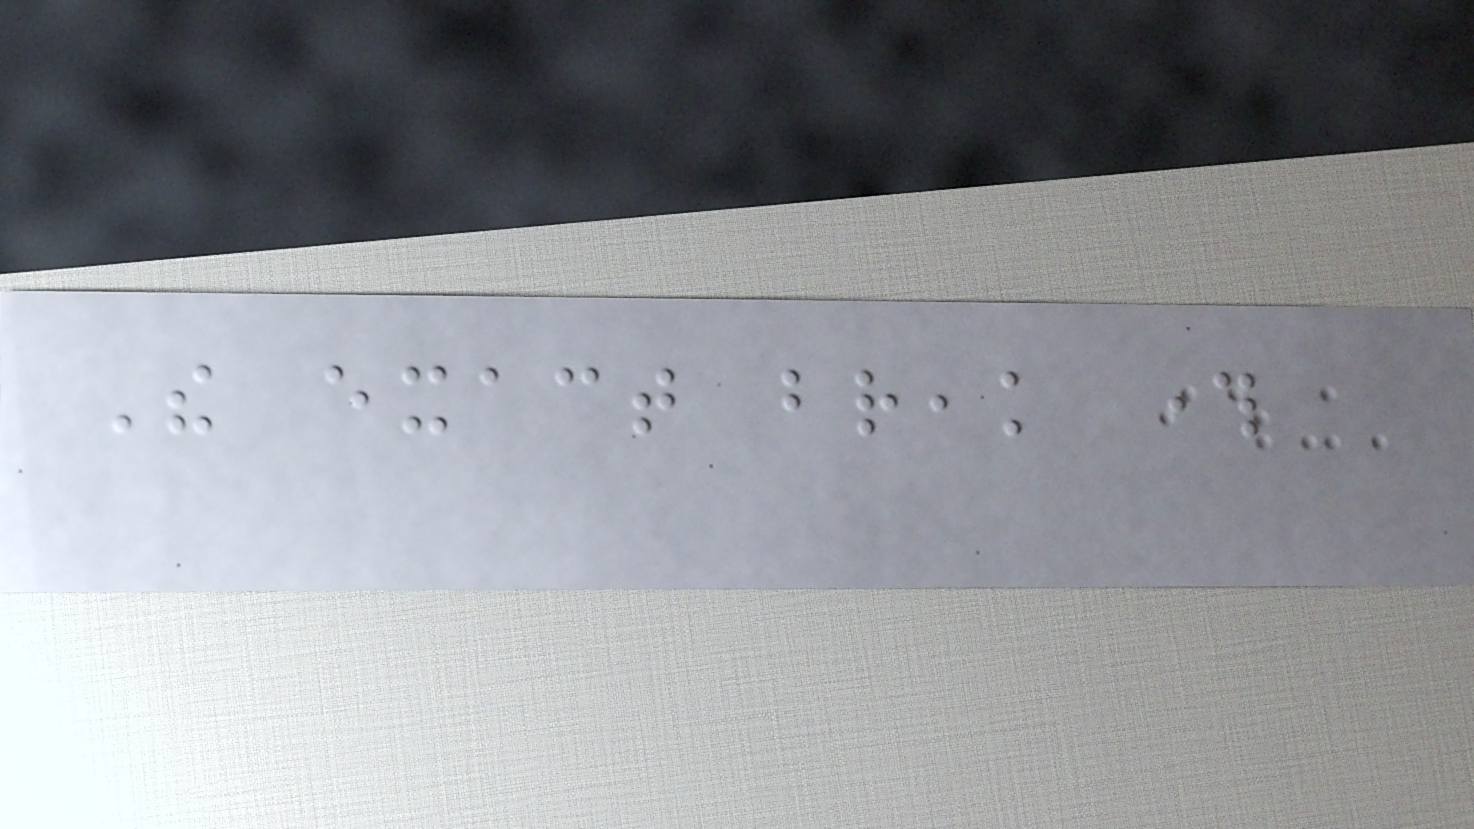The exact break through
